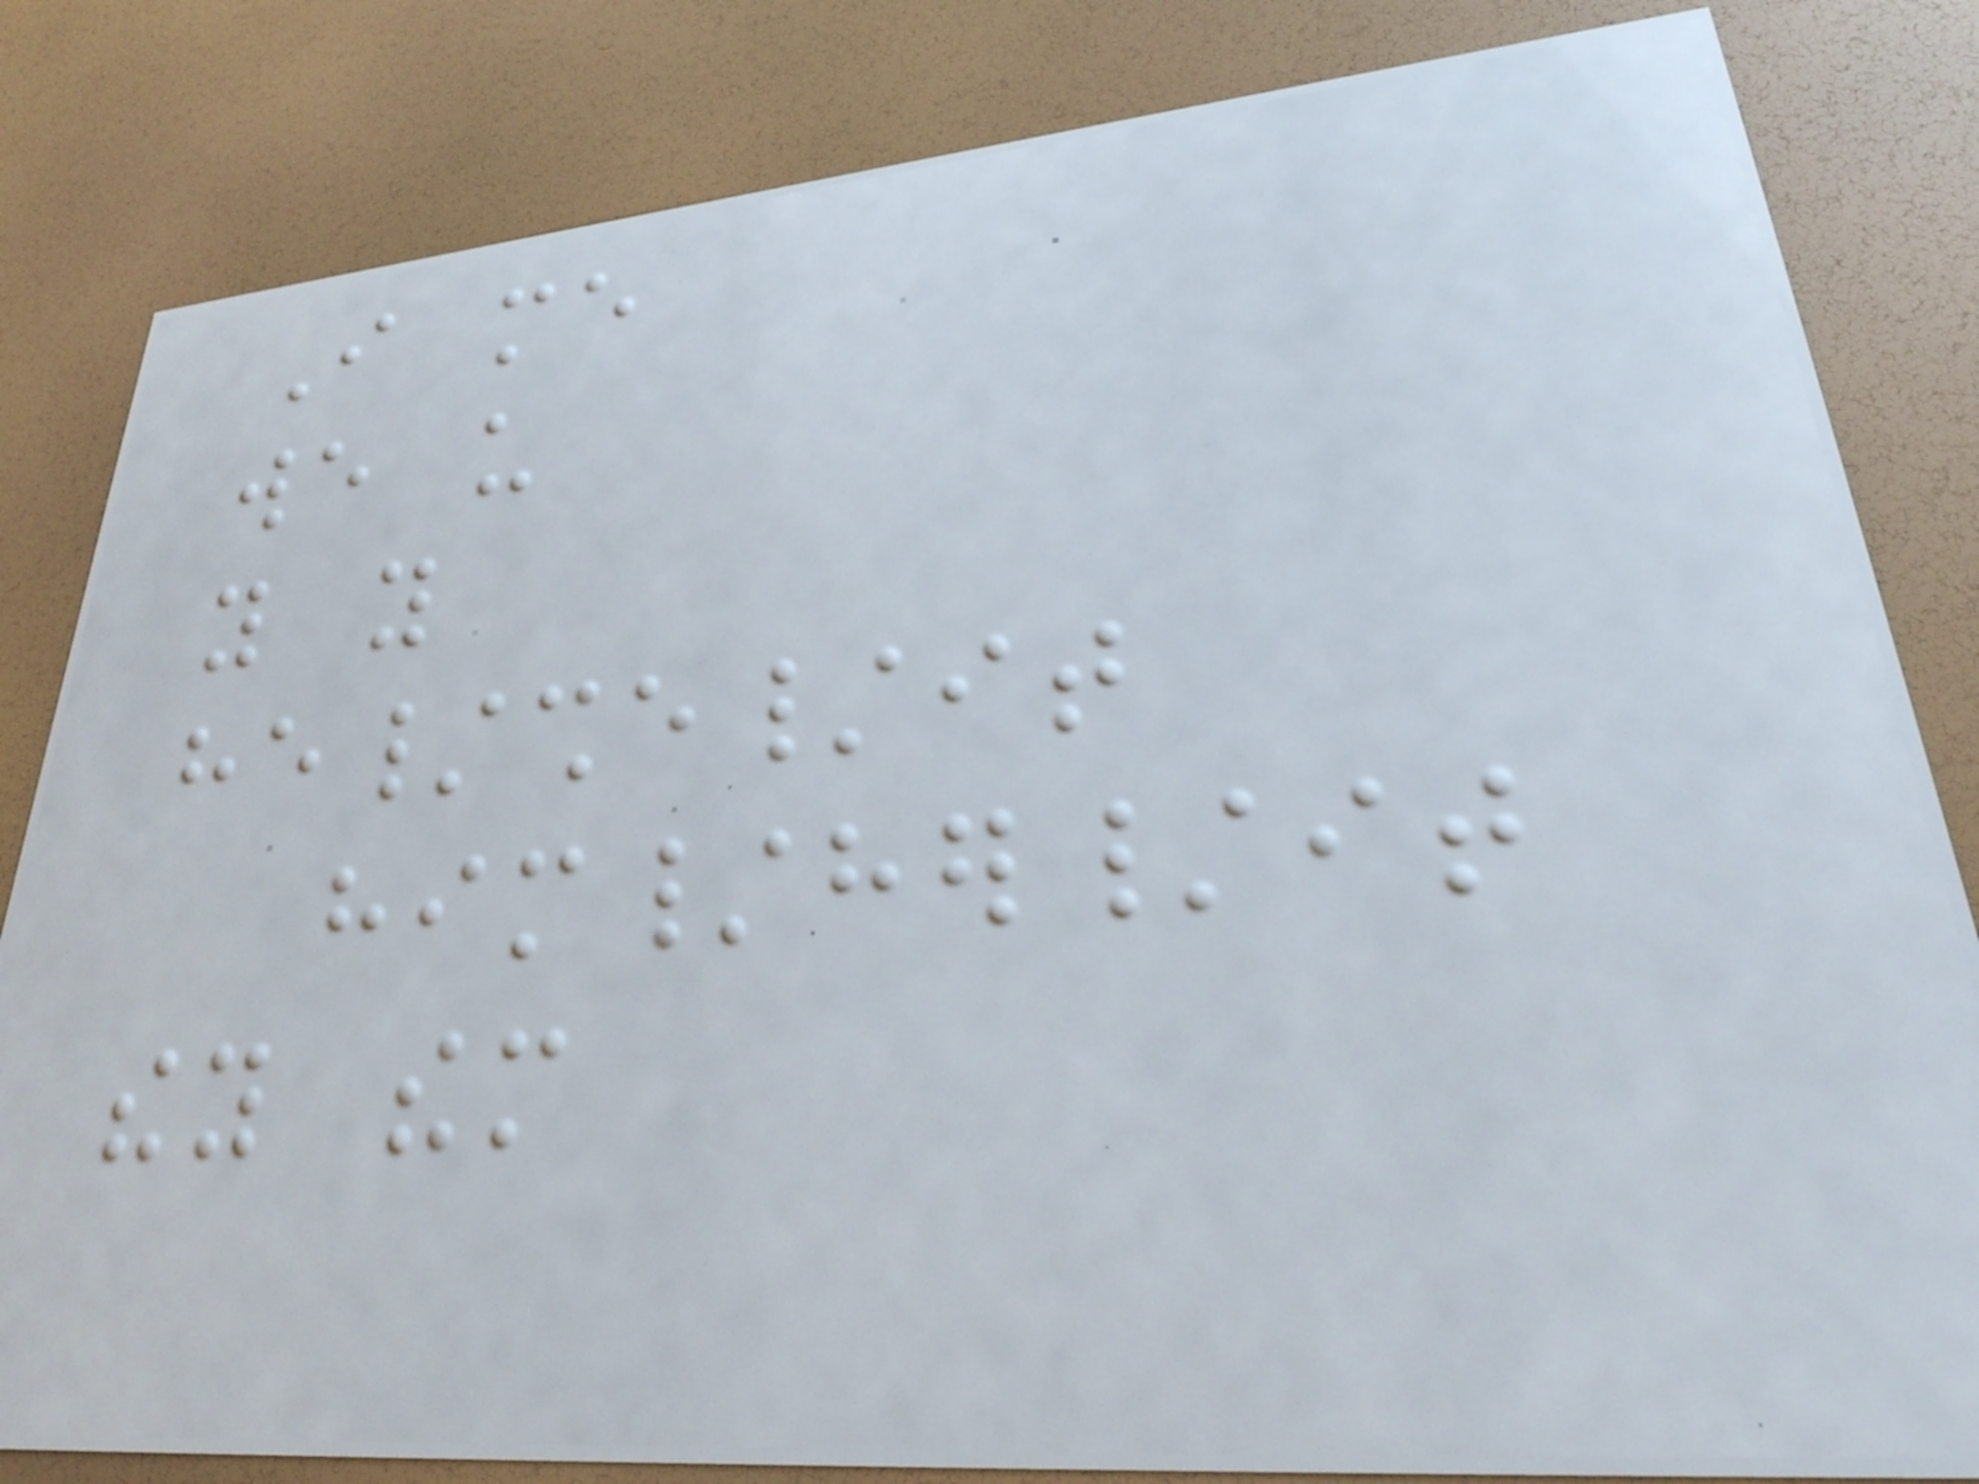I me
we us
you you
he/she/it
him/her/it
they them
